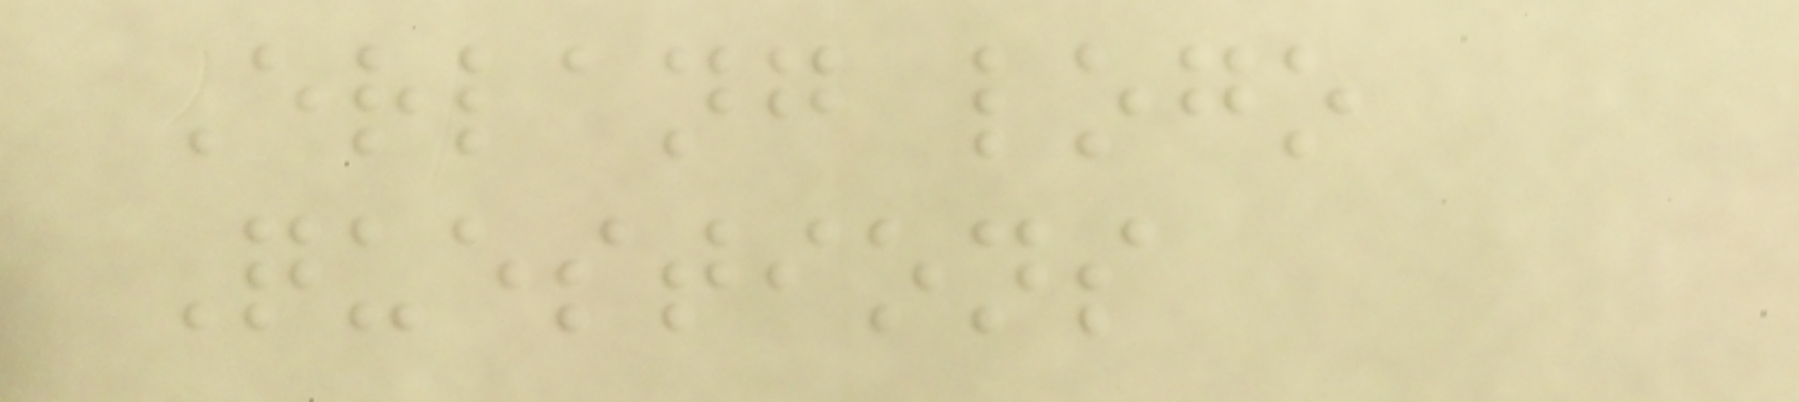Erlang logo
Questions
